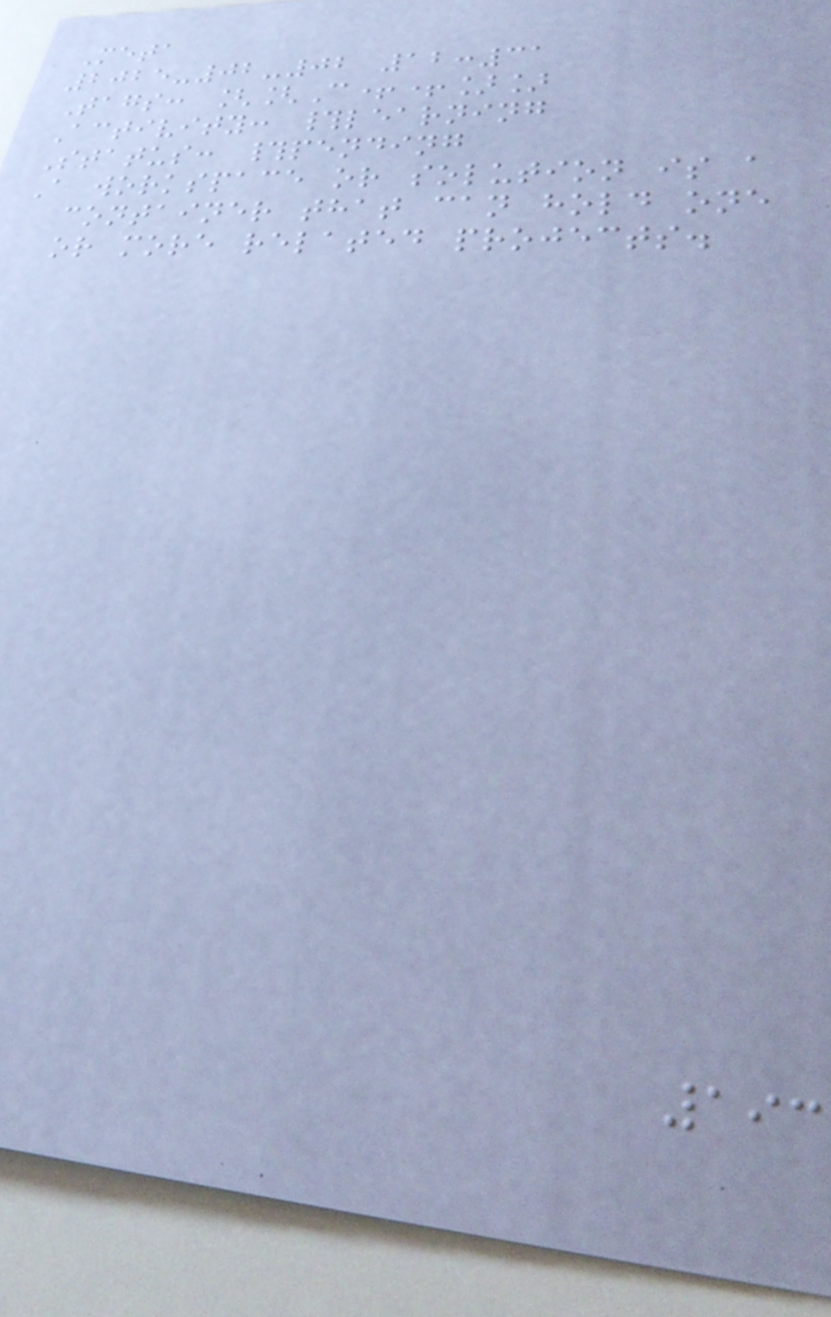Meta
2025-02-02 12:31
Tags: [[C++]]
Activity: #learning
Status: #pending
A workspace or solution is a
container that can hold one
or more related projects.
193
